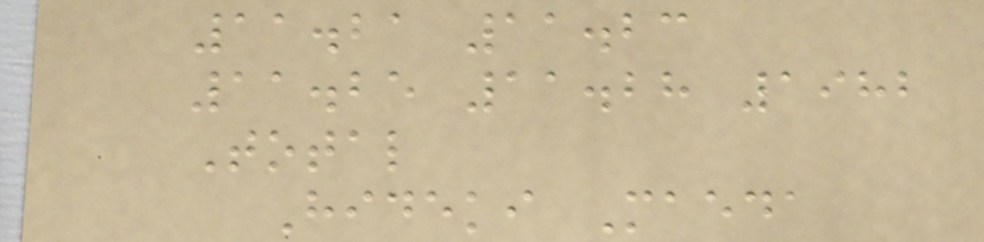11.21 11.23
11.25 11.28 1982
Total
Hideki Maeda
